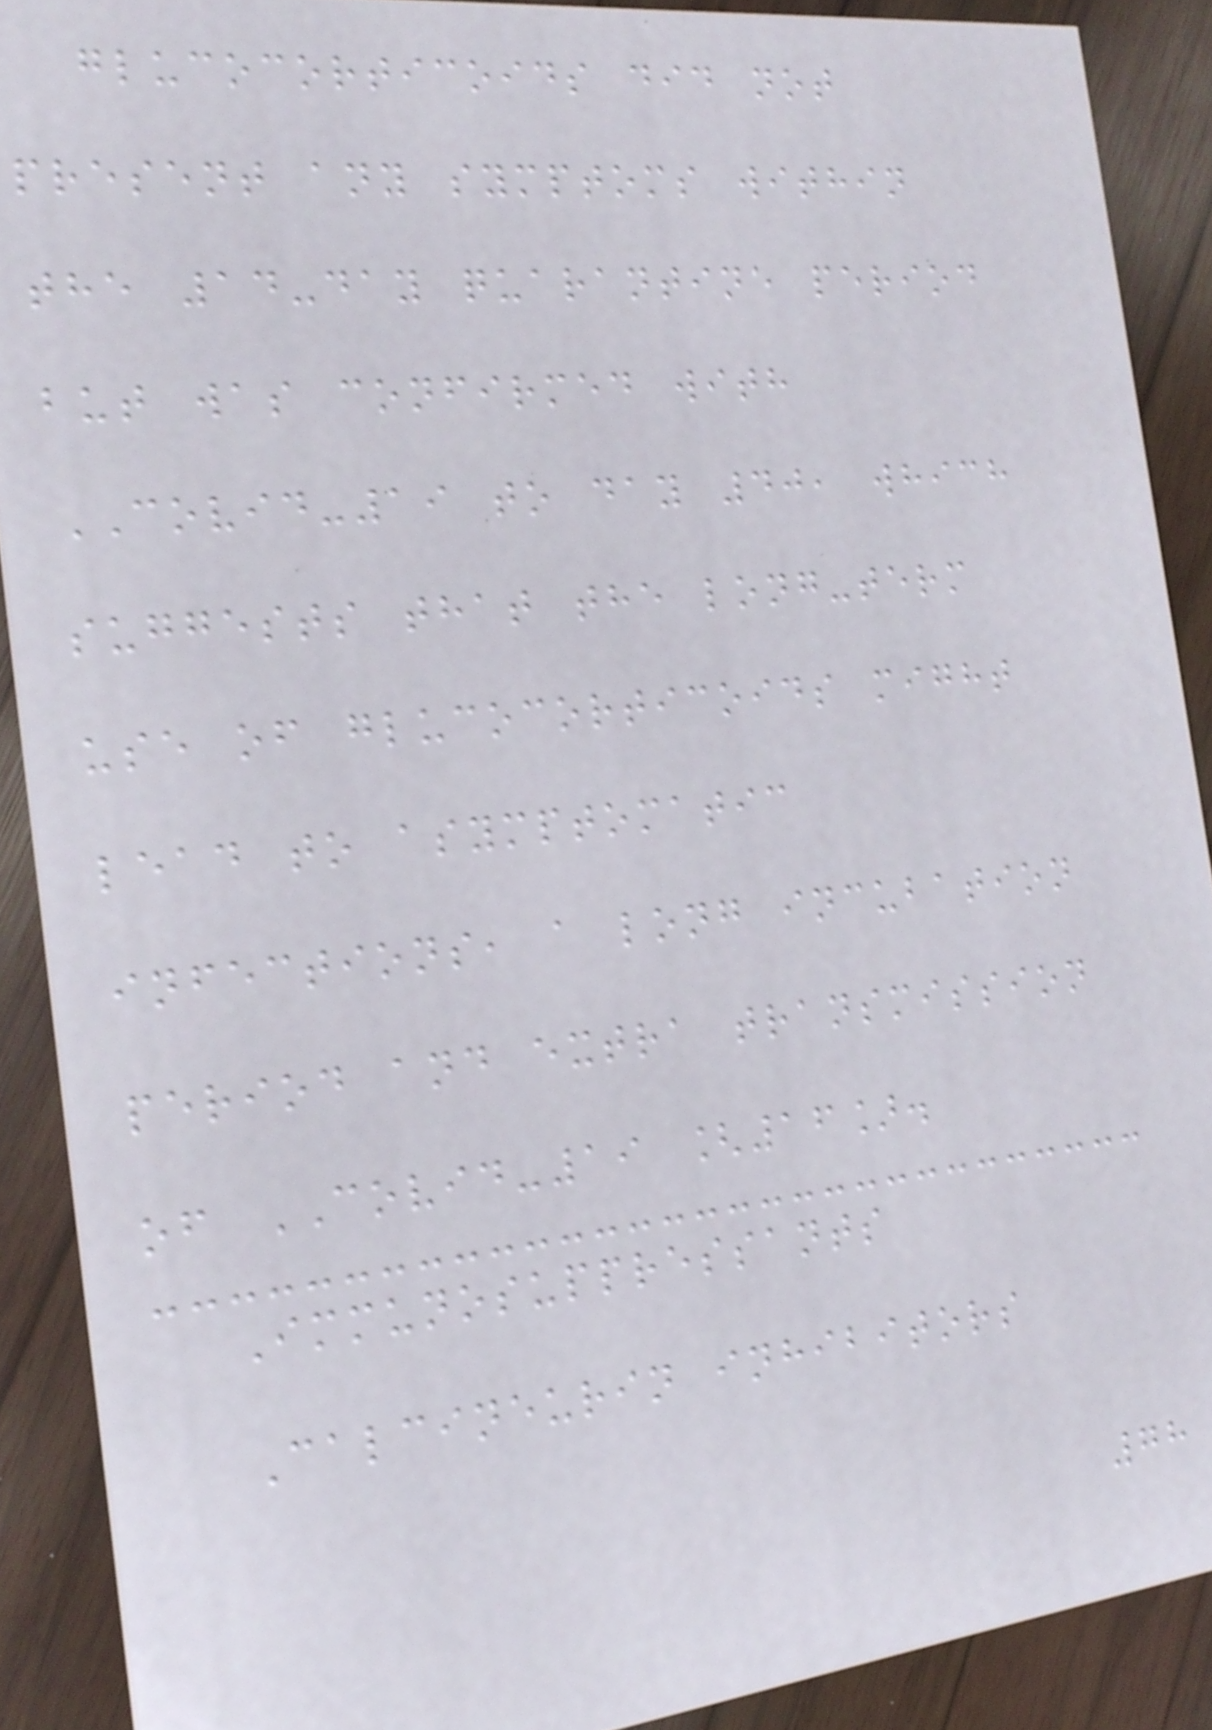glucocorticoids did not
present any symptoms within
the 14-day quarantine period
but was confirmed with
COVID-19 to day 40, which
suggests that the long-term
use of glucocorticoids might
lead to asymptomatic
infections, a long incubation
period and extra transmission
of COVID-19 [16].
Immunosuppressants
Calcineurin inhibitors
78
